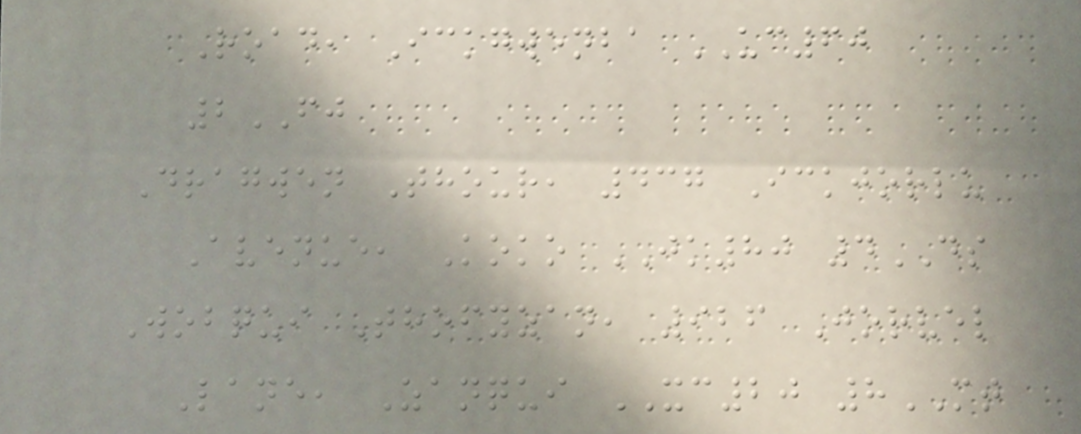Road, Ickgwenba UC60
2FJ
Dragwen Thour, 437 Ickjorlu
Avenue, Koko JK80 4DS
Wobqui Thofyzan, 926 Jorvel
Lane, Zanqui XC20 8MT
